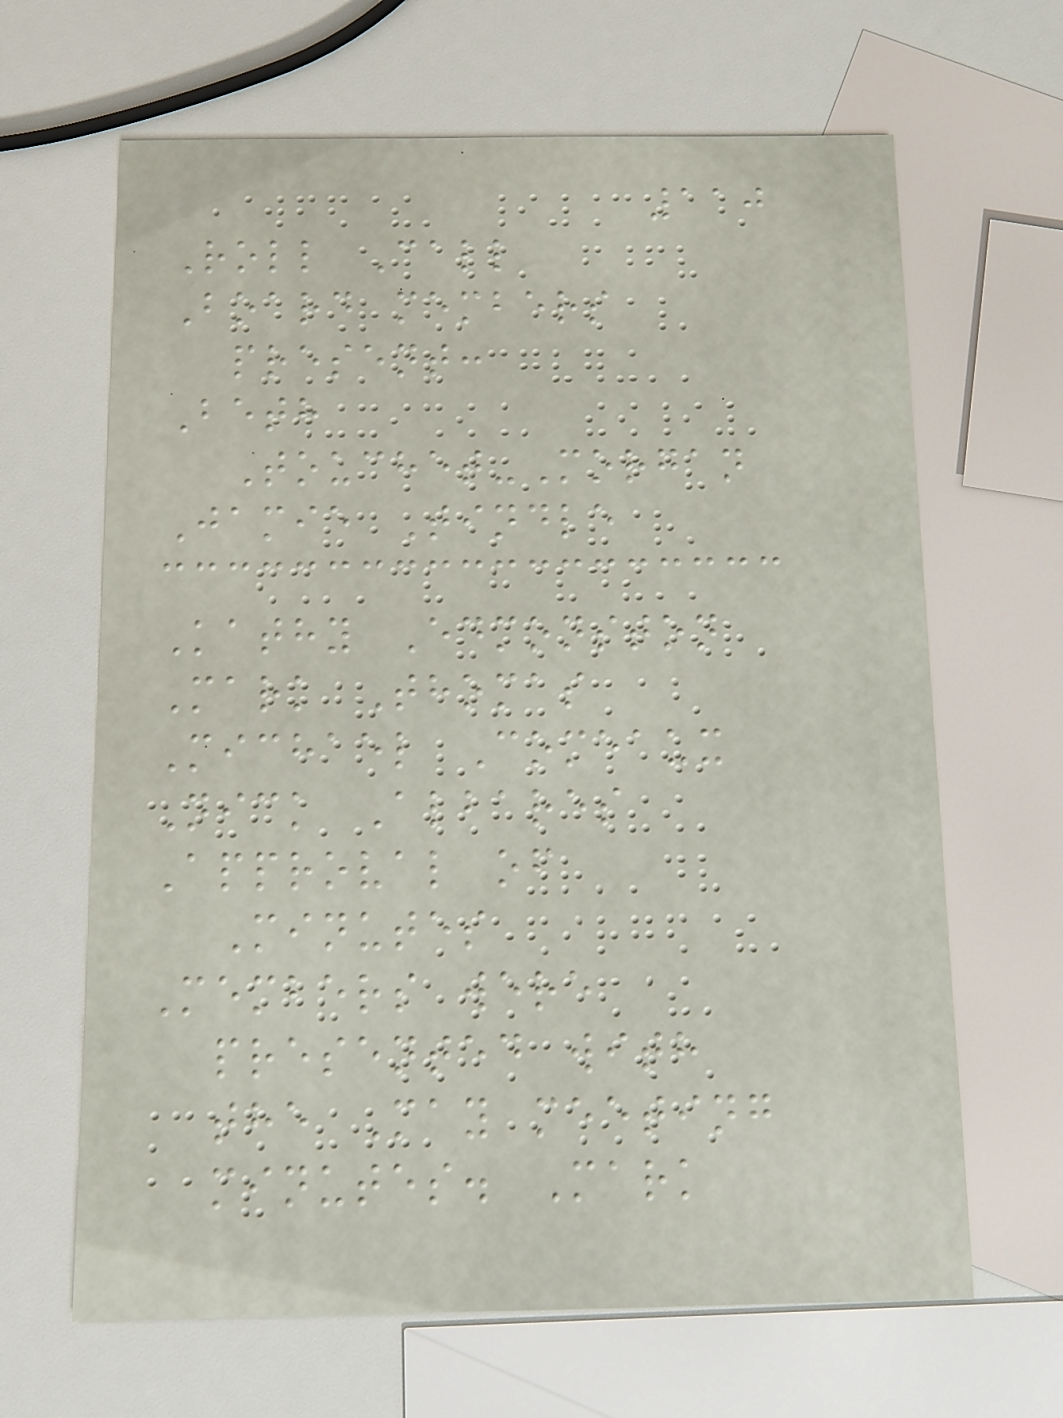110
Roll Call
Board members
present:
Beth
Touchet-Morgan
Jamie Tindle
Kathy Edmonston
Mark Thomas
Michael Comeaux
Nick Albares
Approval of
Minutes
Members were
presented with
the May meeting
minutes. Mark
